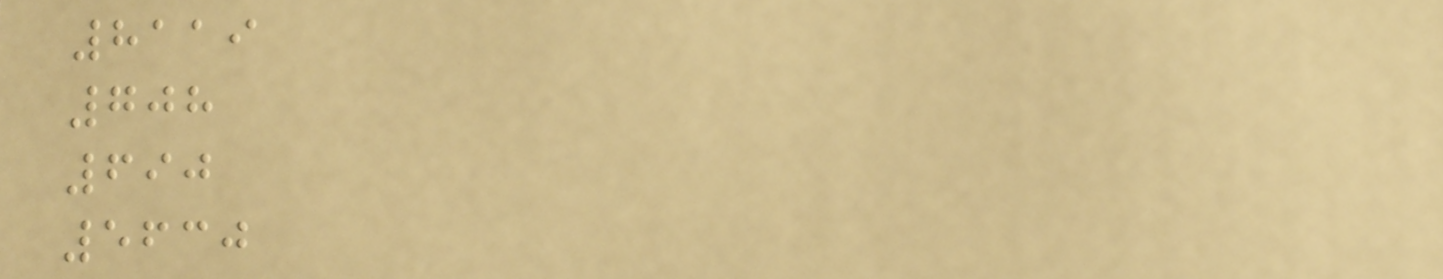8119
708
690
5630
